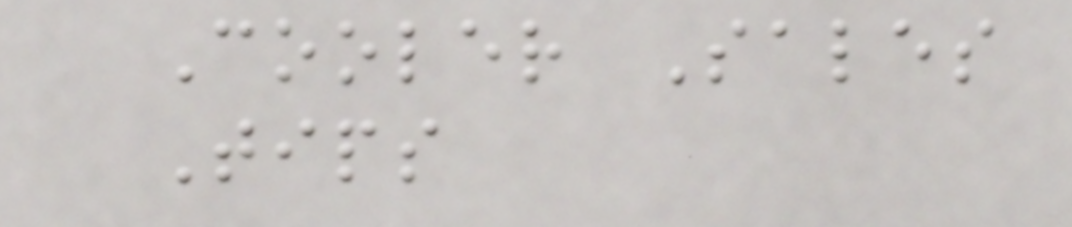Cooler Sales
Tips
